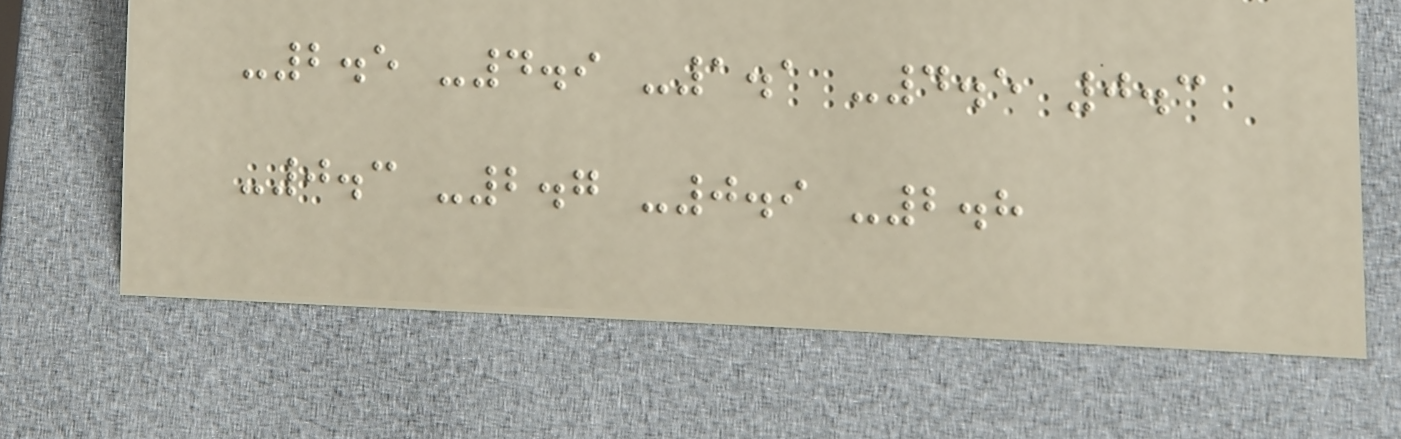-2.5 -4.9 -1.1 -4.5 0.3
-0.3 -2.7 -0.9 -2.8
